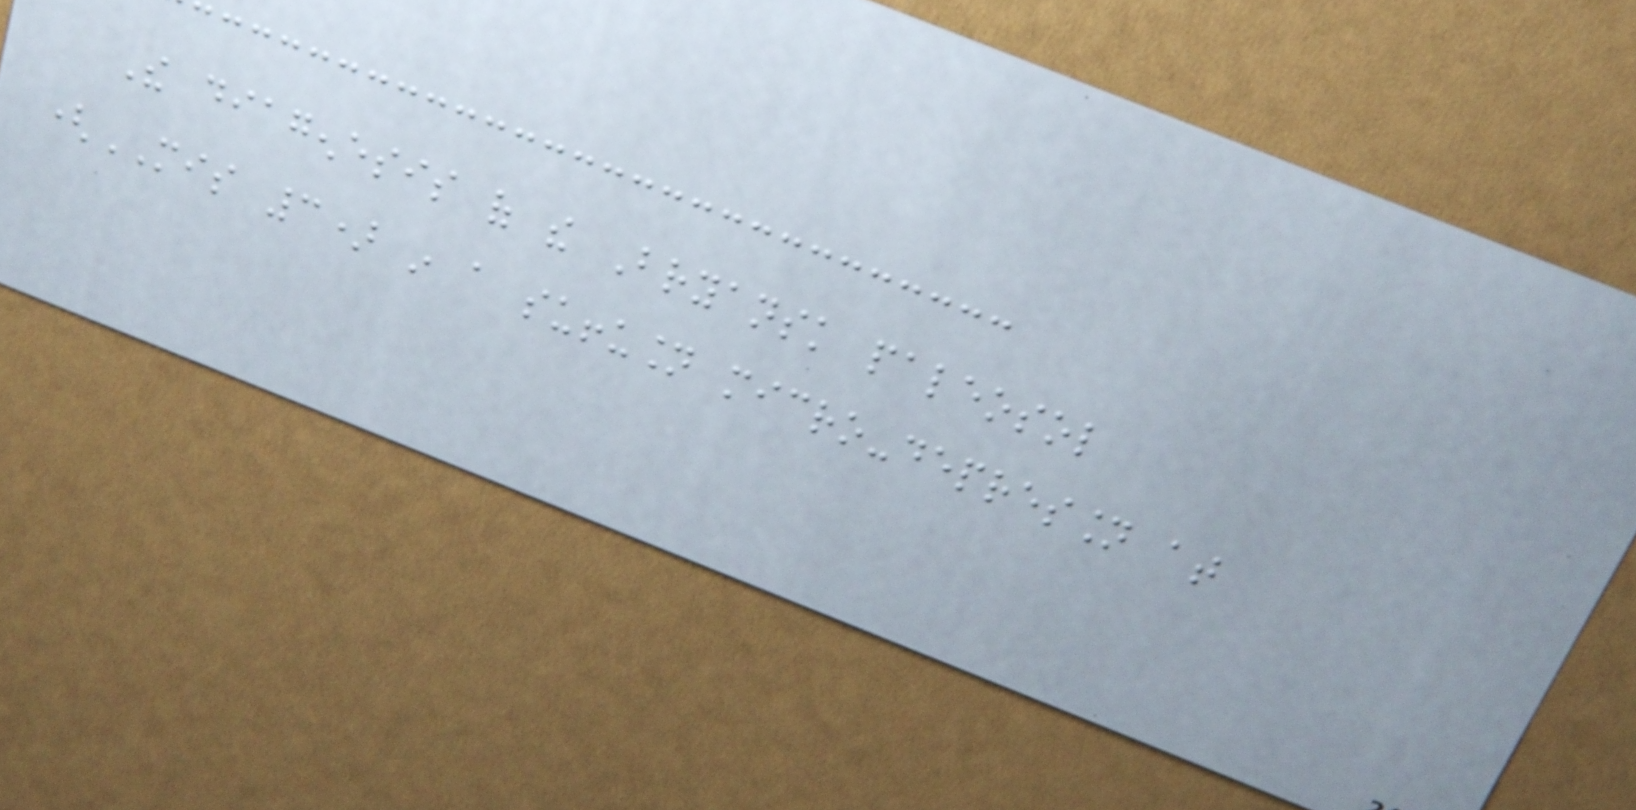The diagenesis of the Bryansk paleosol
(MIS 3) in a suffusion micro-depression at
